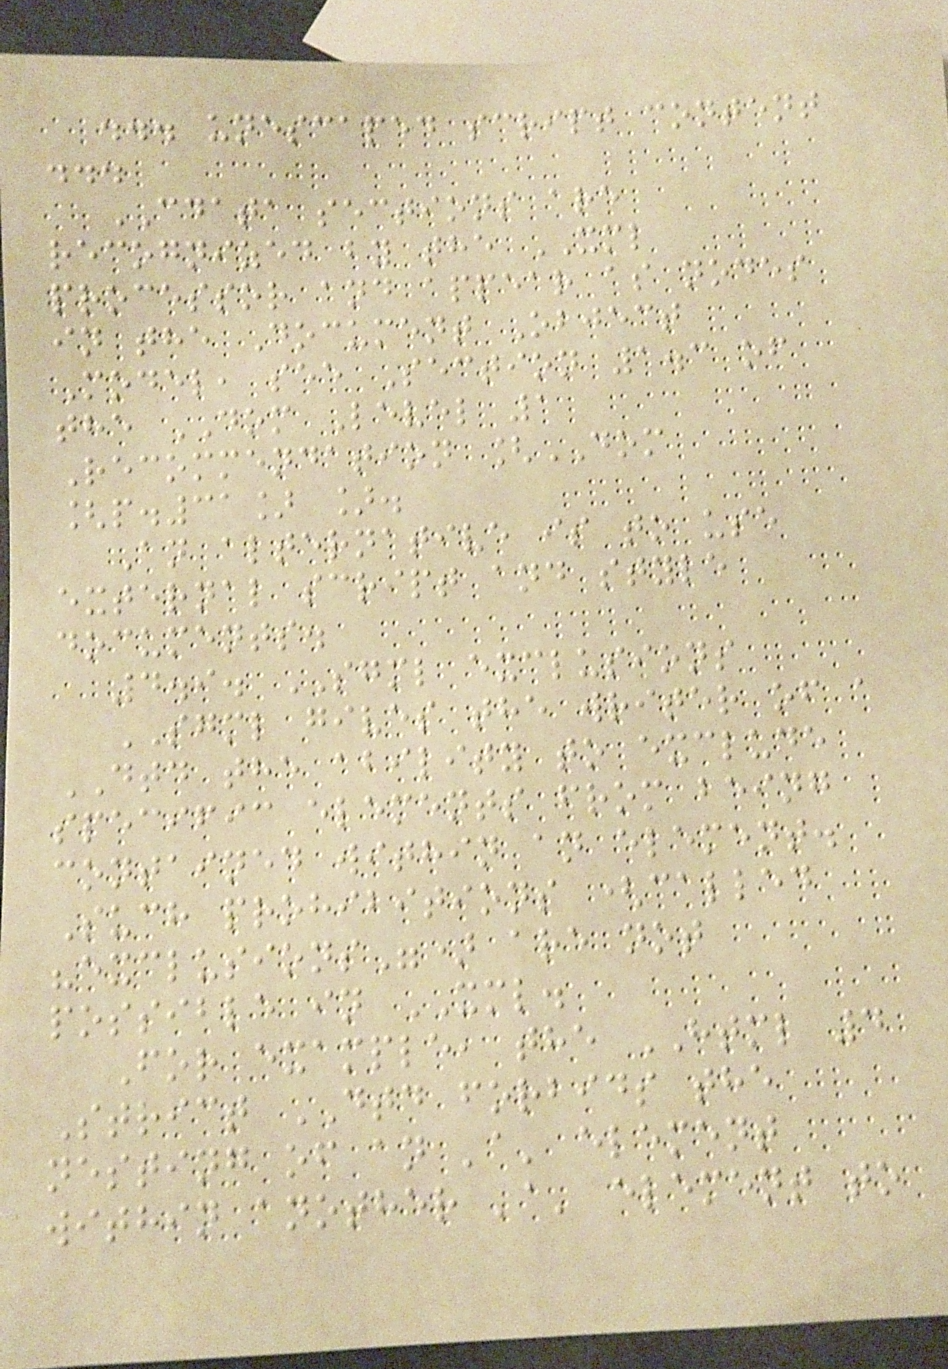... unescaped script content
...
CDATA sections are
recognized by the XML
processor and appear as nodes
in the Document Object
Model, see Section 1.3 of
the DOM Level 1
Recommendation [DOM
[p.31] ].
An alternative is to use
external script and style
documents.
4.9. SGML exclusions
SGML gives the writer of a
DTD the ability to exclude
specific elements from being
contained within an element.
Such prohibitions (called
"exclusions") are not
possible in XML.
For example, the HTML 4
Strict DTD forbids the
nesting of an 'a' element
within another 'a' element to
